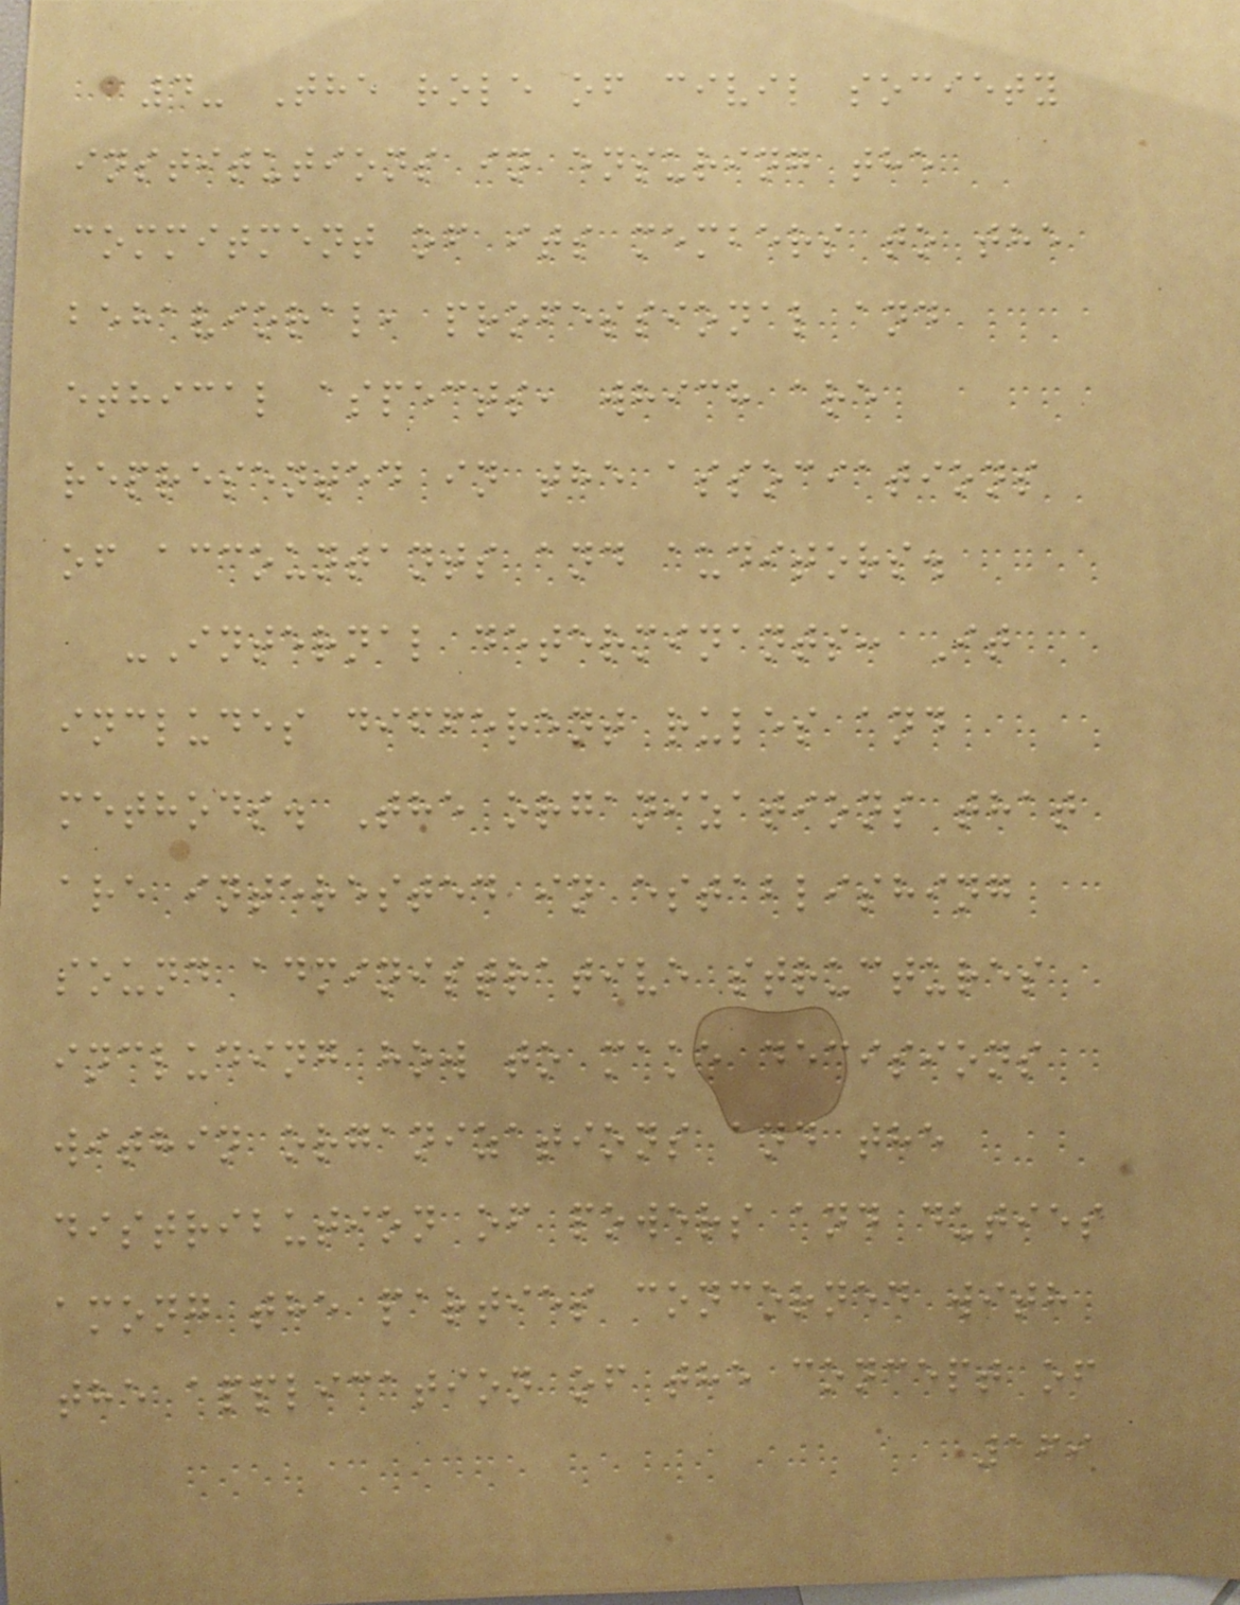4- The role of civil society
institutions in ensuring the
commitment of its members to the
behavioral, professional and
ethical aspects, which are
represented in the associations
of accountants and auditors.
-Internal determinants: It
includes different rules and
methods. The organizations that
are interested in establishing
sound administrative structures
including how to make decisions
within organizations and the
distribution of powers and duties
among the parties concerned with
the application of the concept of
169
